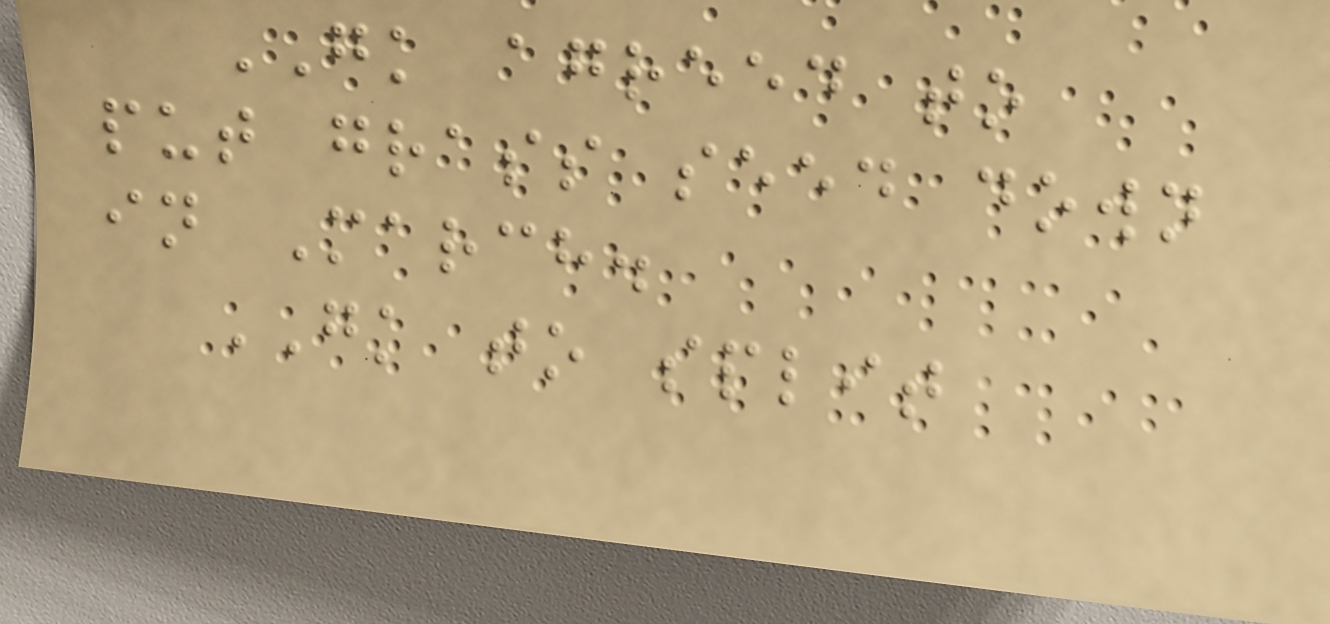GK agreed to
put grass seed down
in March.
GK to split
